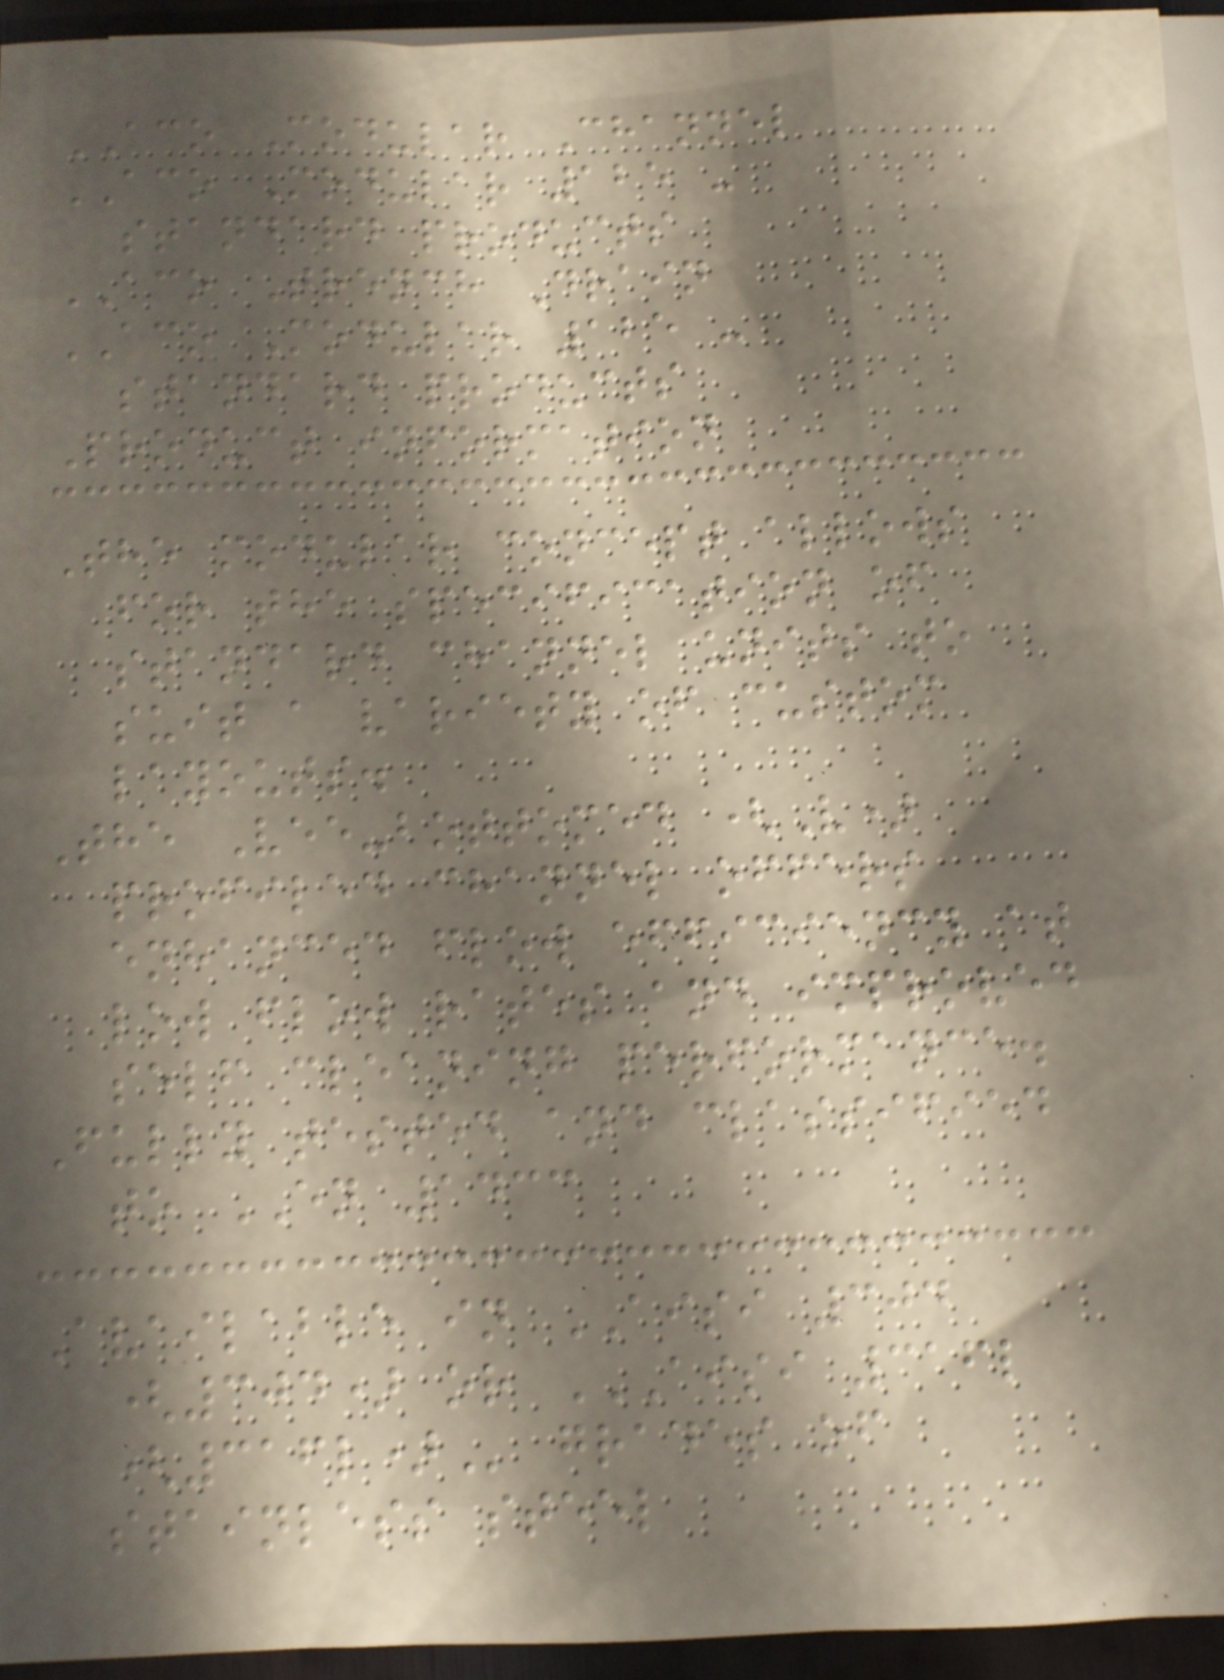ACO Modular Channel
ACO Modular 125 -
standard products
ACO Trench Drain
ACO Modular 125 -
standard products
Product information
The modular concept allows
for the specification of
standard channel units to
suit a variety of custom
layouts.
The Vee-bottomed (V)
profiled channel offers
enhanced flow efficiency at
low flow rates and improved
self cleaning performance.
Fully tested and classified
to EN 1433
Available in AISI 304
(304) or AISI 316L
(316L) grades of
stainless steel
